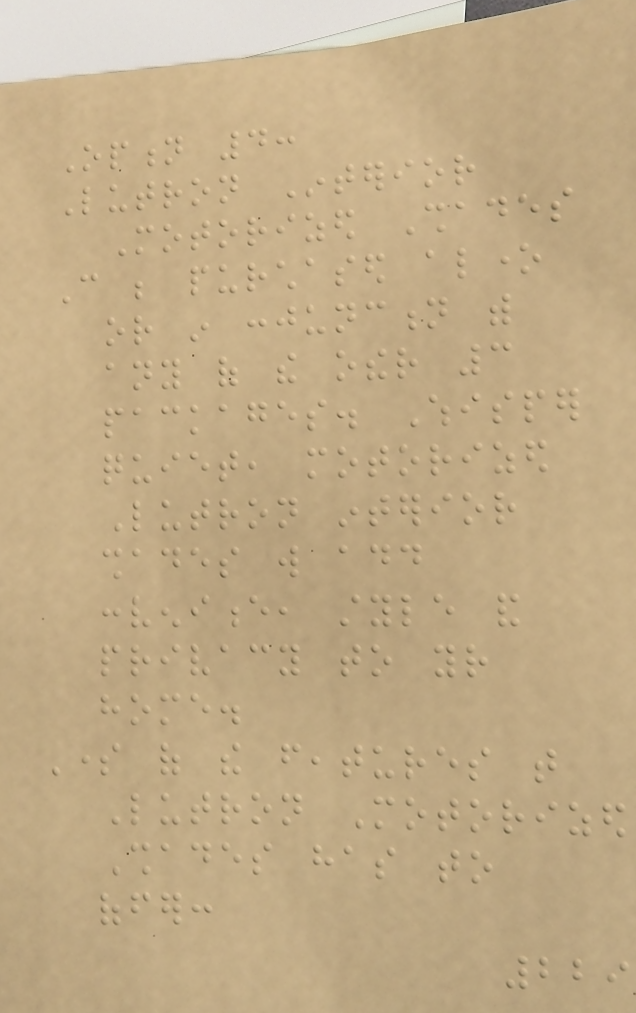Option 4:
Lutron Interior
Motorized Shades
Can be purchased alone
or in conjunction with
any of the other 3
packages. Whisper
quiet, motorized
Lutron interior
shades will add
convenience, style and
privacy to your
home.
Some of the features that
Lutron Motorized
Shades has to
offer:
229
